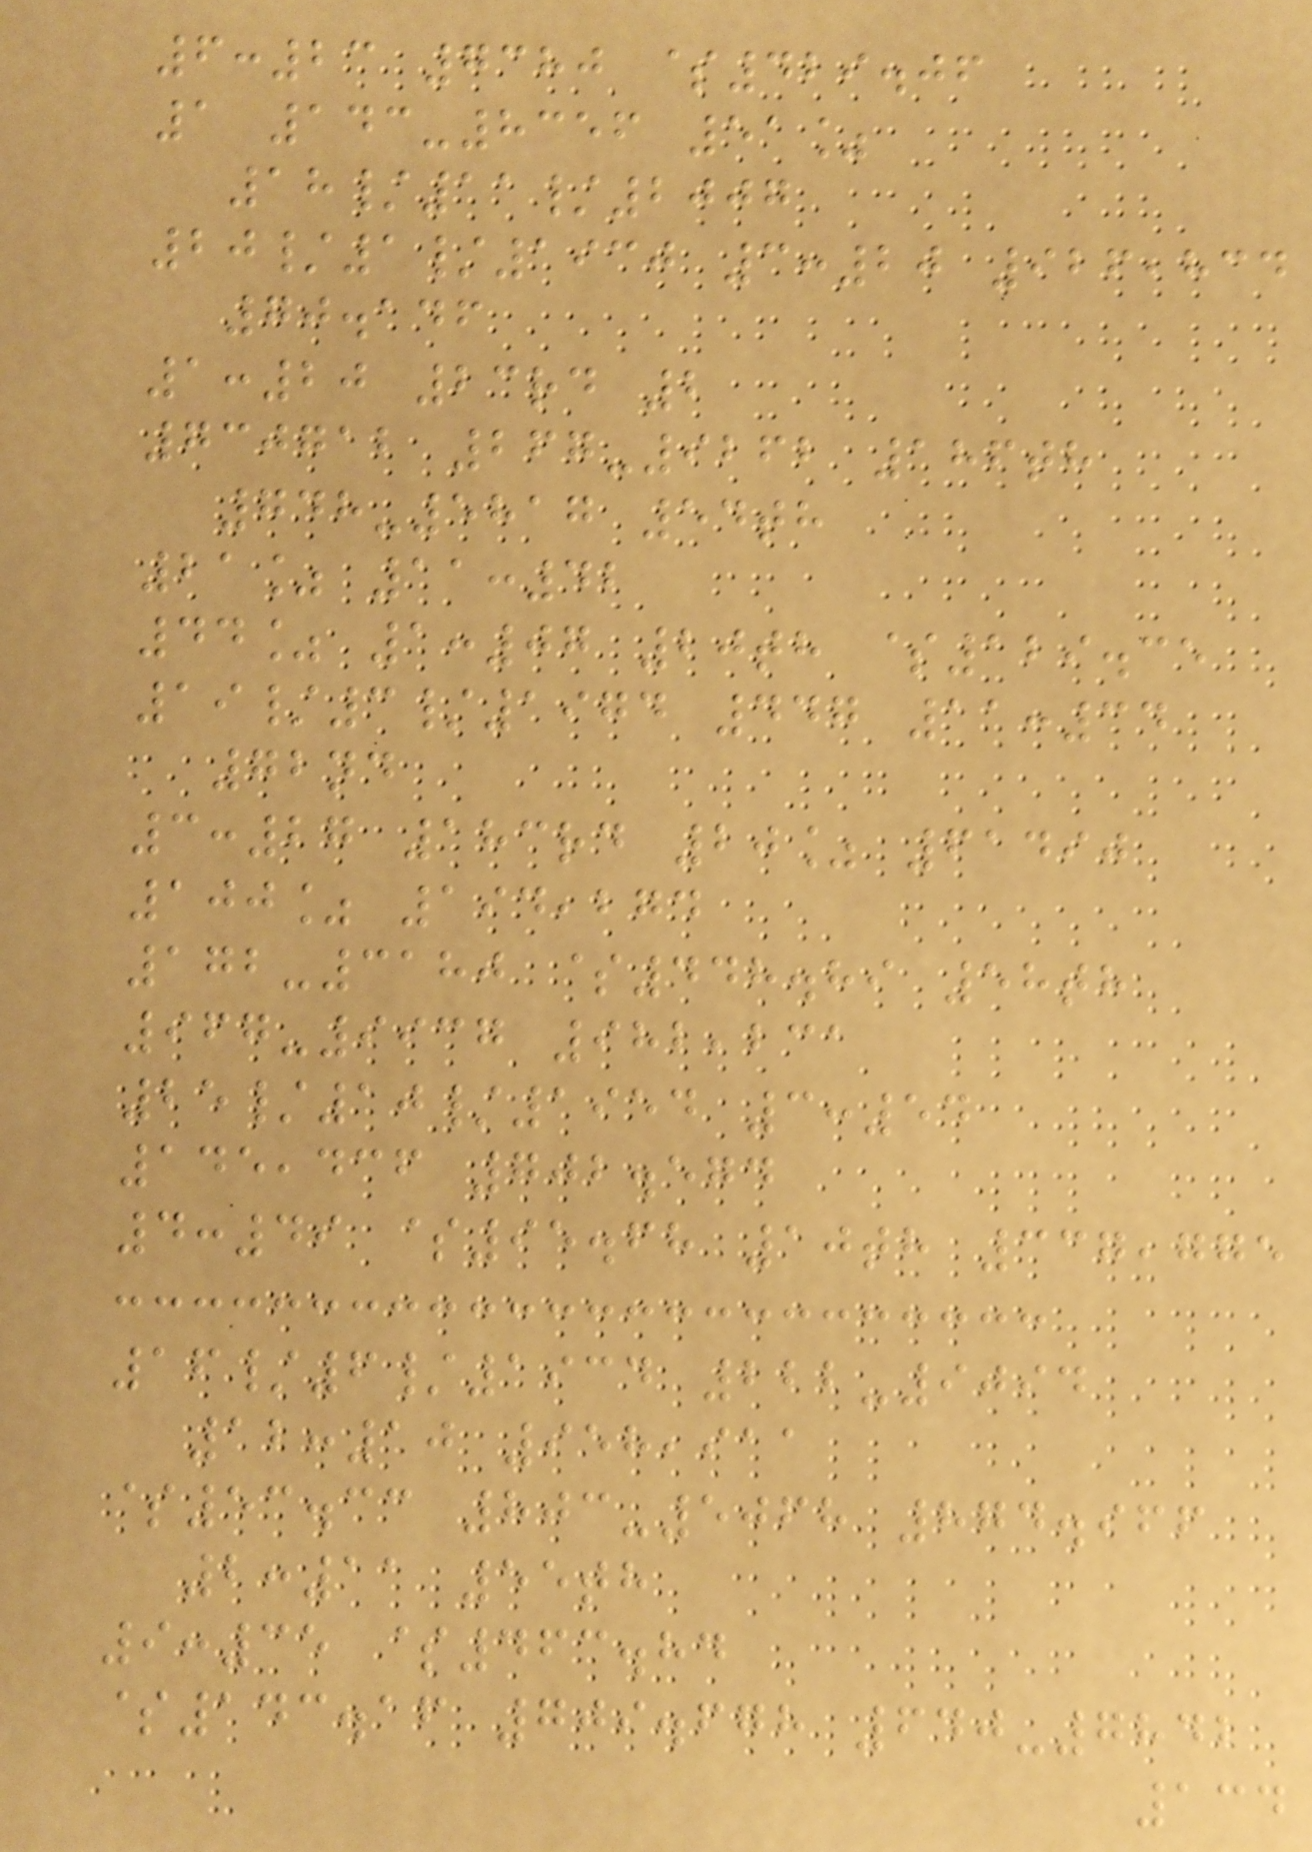6:23 7380 $429.06
1 143-8356 51%
18/11/2007
20/1/1930 3:20 926,834
70.146
1:20 23rd 2
730712 267-9262 186th
748-5817 54th
21% 11:42
44% 1:07 20th $129.35
19/3/1974 447 11:34
72nd
3:27 183rd 20% 61490
100% 194,274
172-3180 $448.89 58th
967-9937 982,231
25/10/1954 3:54
145,436 702.574
4:49 $95.68 10th 337,775
16/6/1934 222-9094
12:10 958,911
$53.33 803-5068 874.966
2:11 55th
9:35 $463.84
$143.16 709.678 640-7842
134
